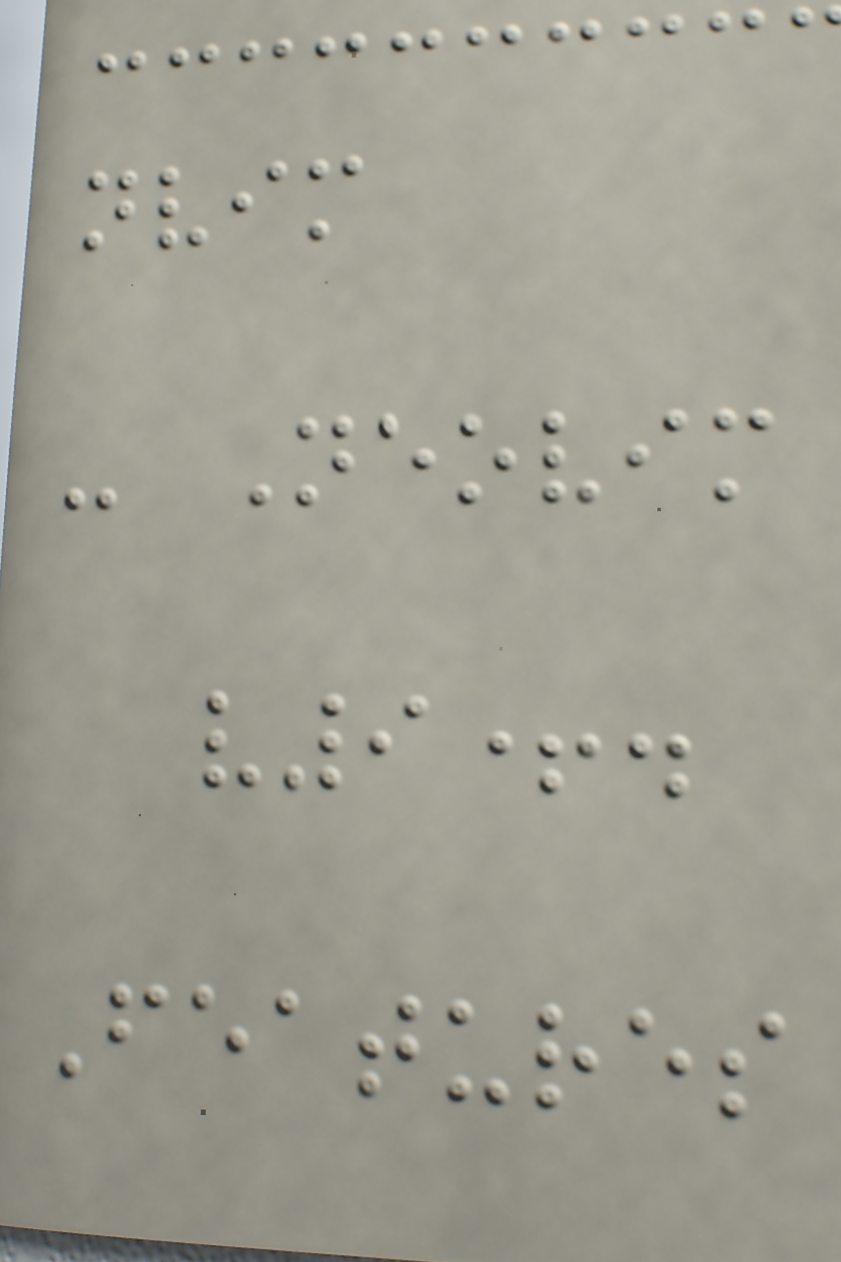nvim
- Neovim
v9+.
Features
